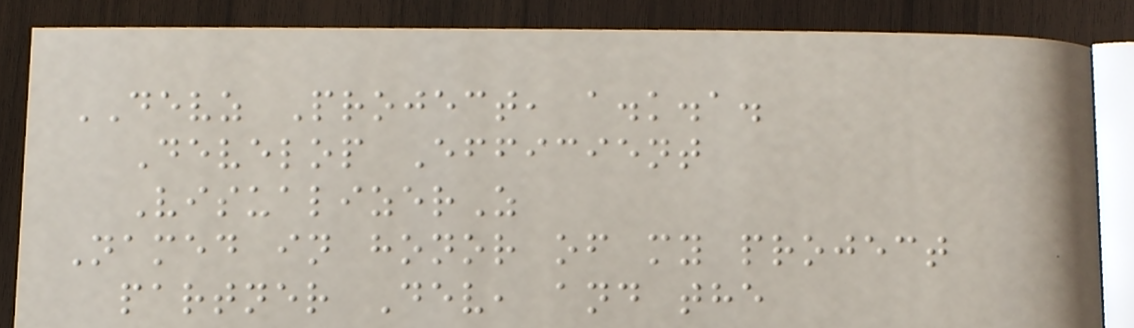DEVZ Project, a.k.a.
Develop Efficient
VisualizerZ
Named in honor of my project
partner Dev, and the
